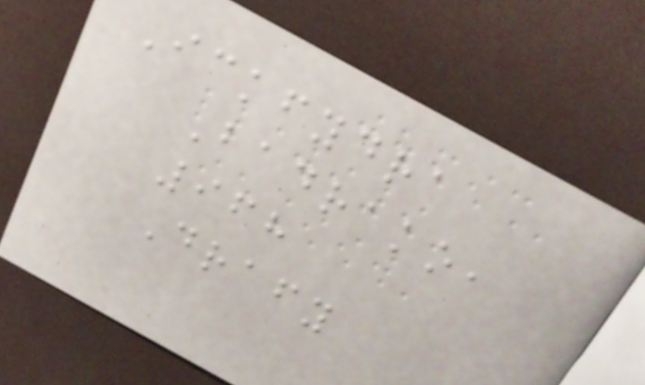Ickfydra
Badrako,
968
Drafy
